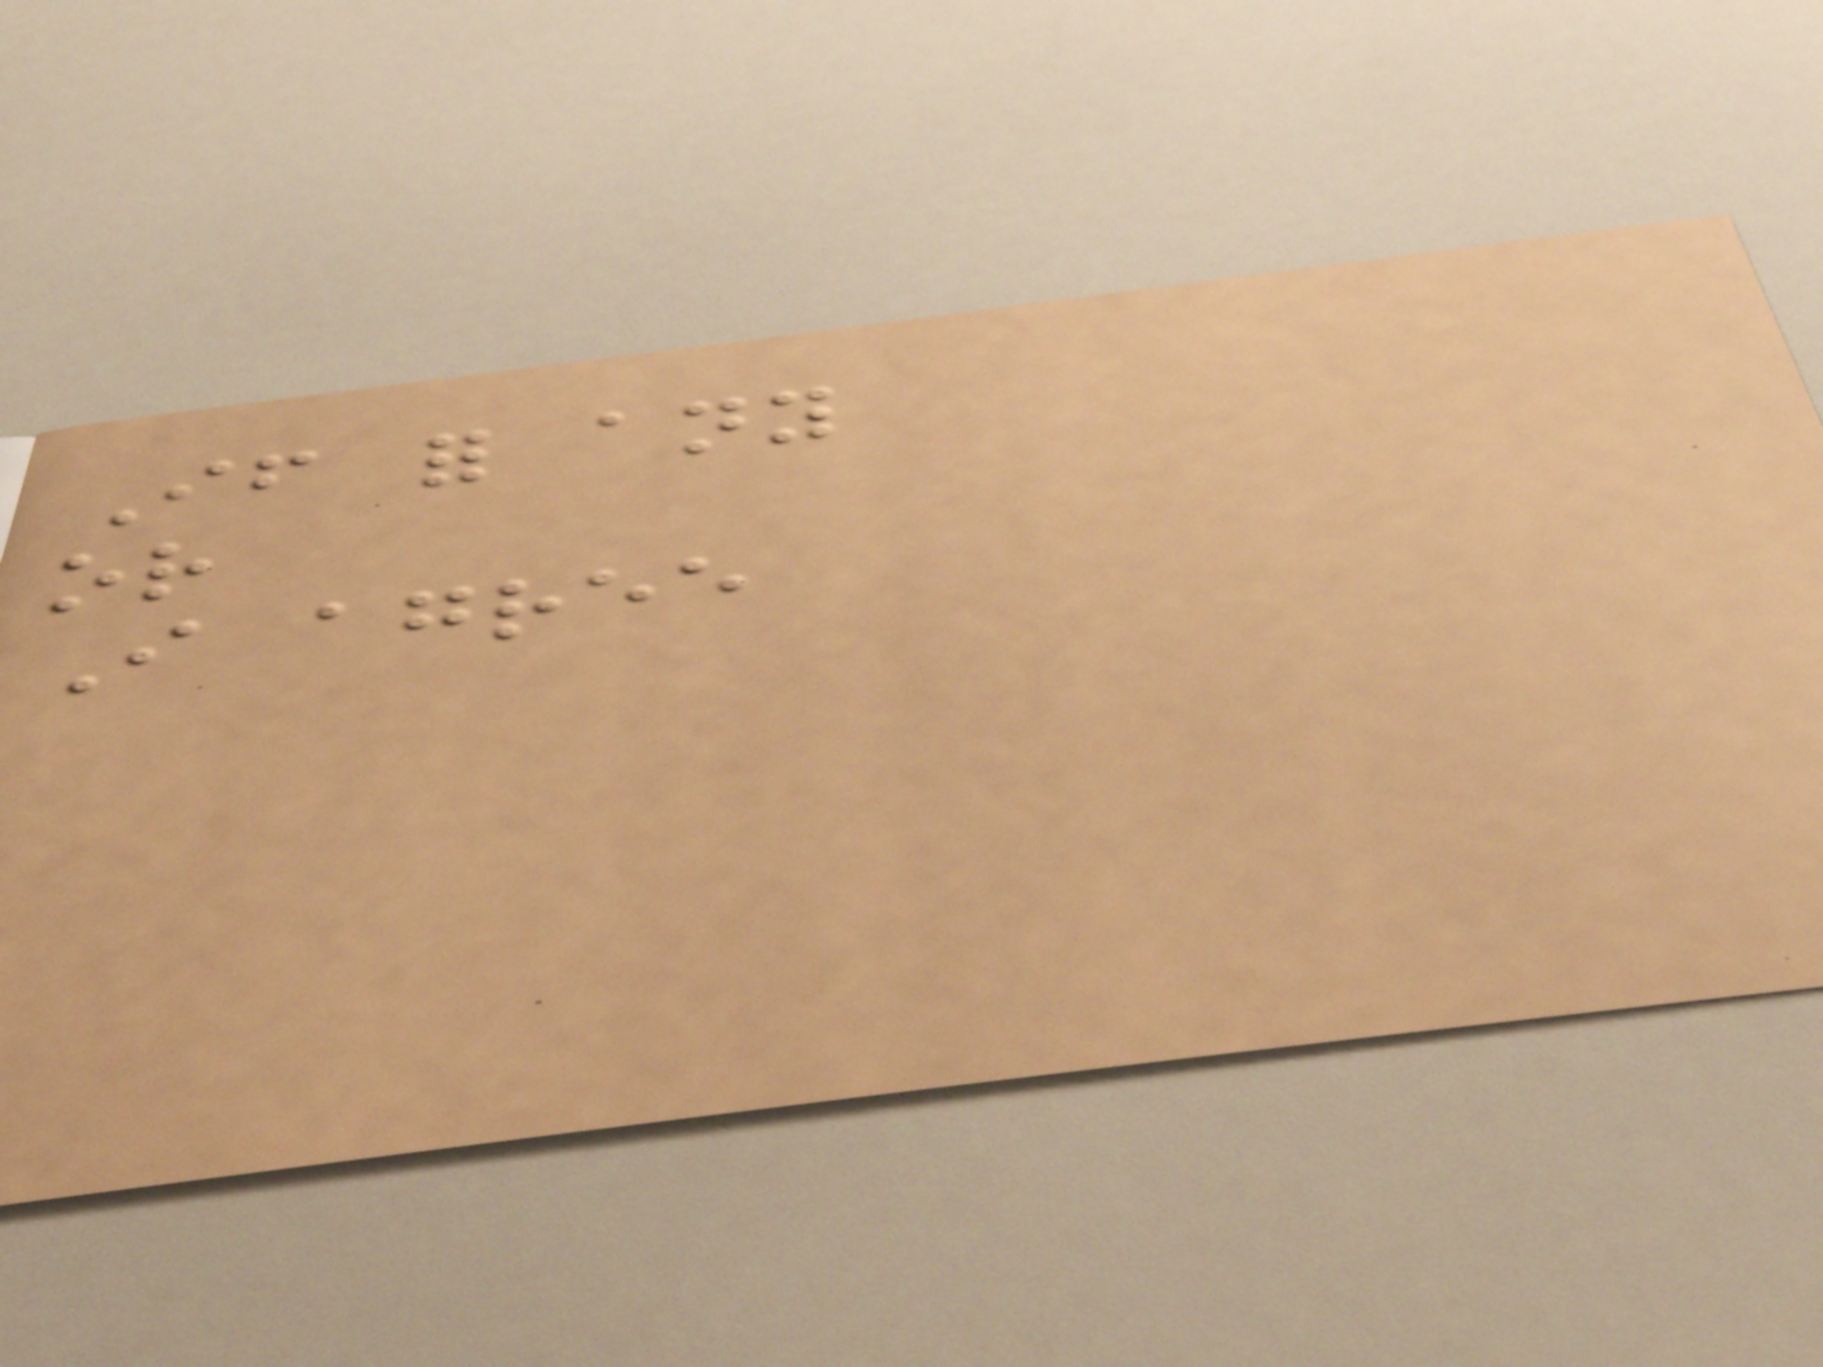If for any
or
I agree
